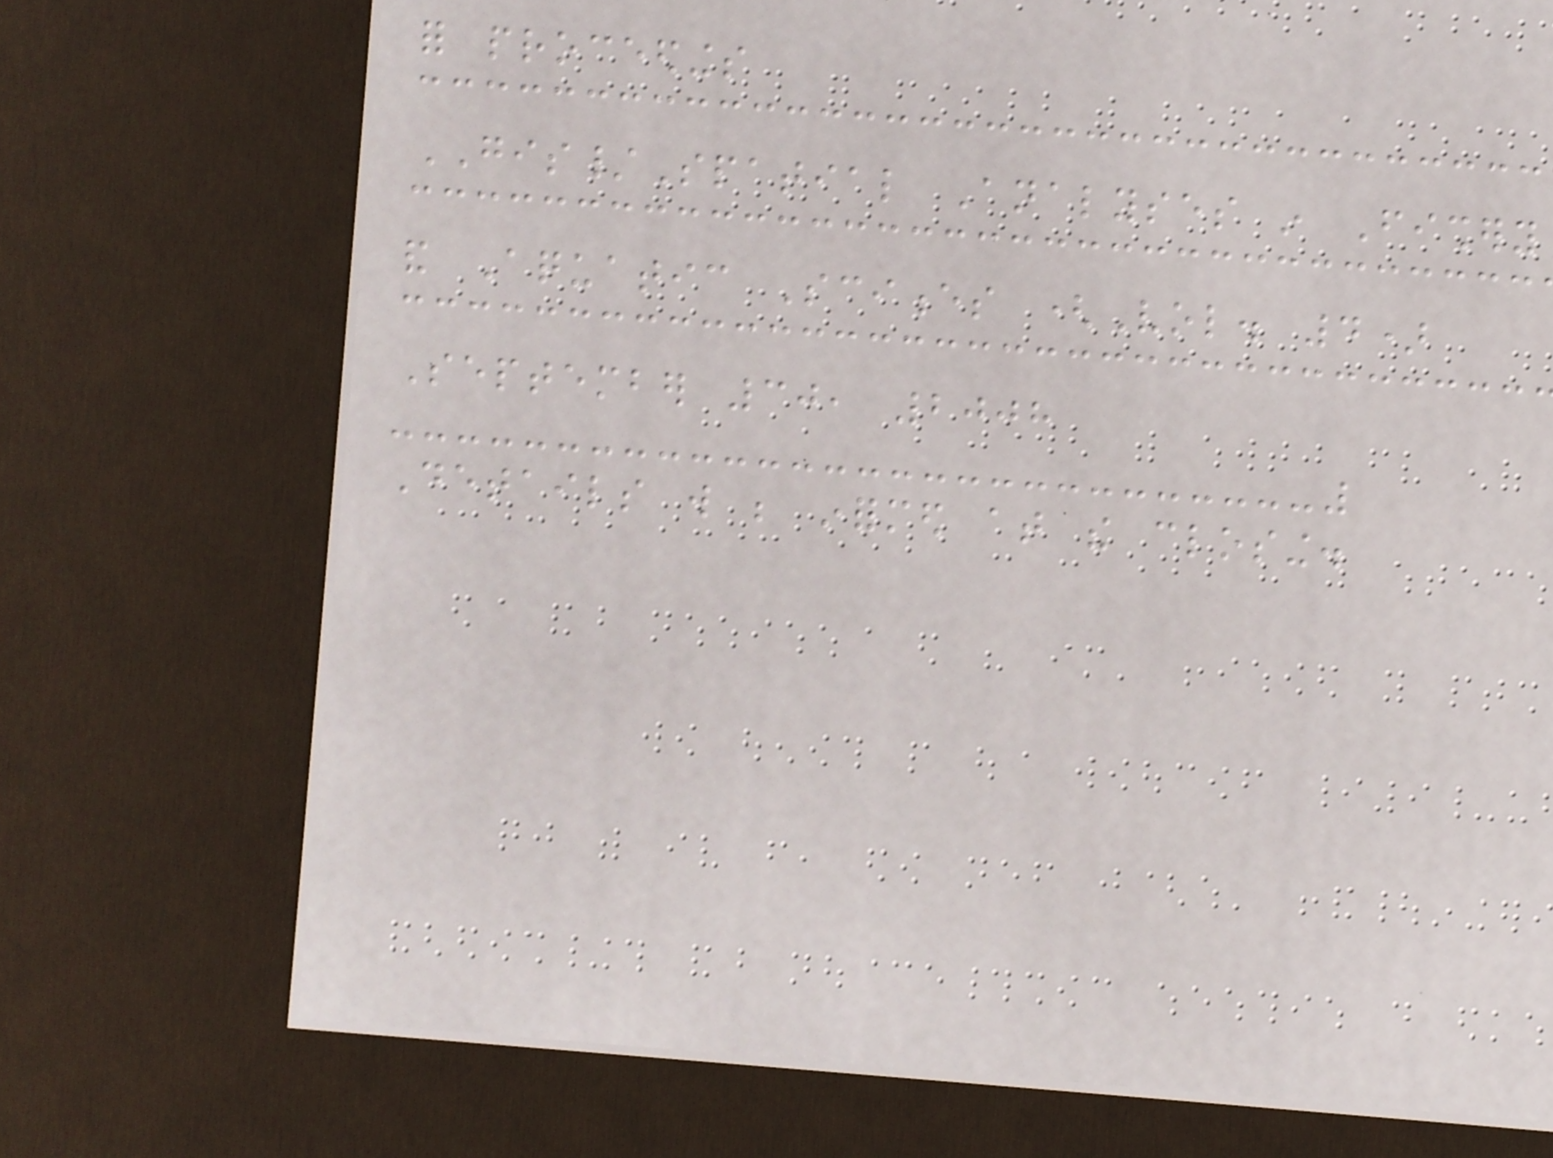for proceedings
GIS/Spatial Analyses in Fishery
and Aquatic Sciences (Vol. 4)
September 30, 2008
Details will be informed at the closing.
